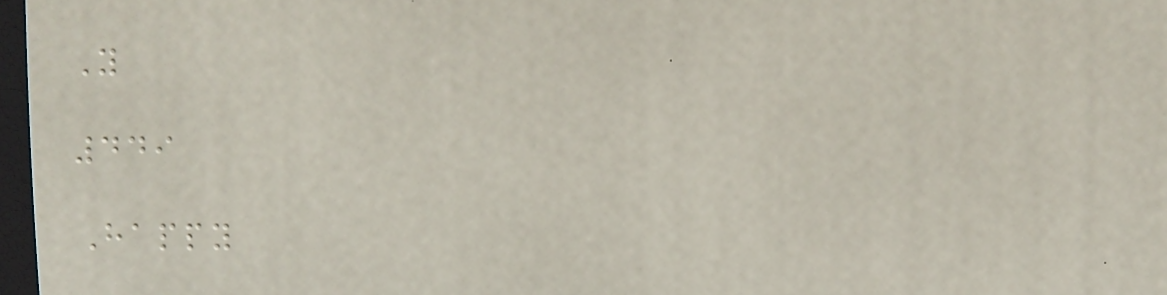Y
449
Happy
